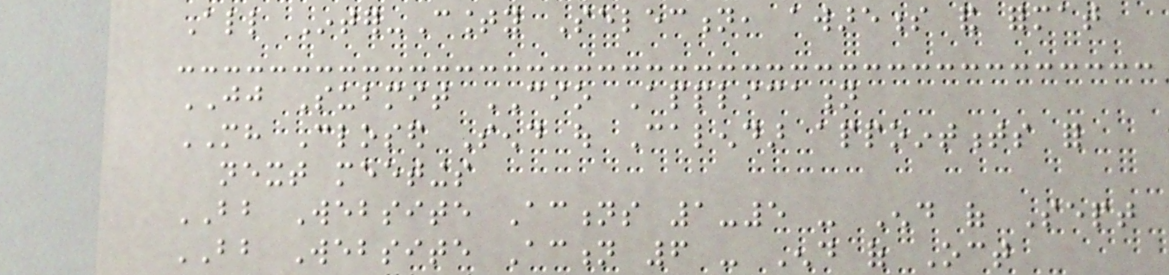All Inter-County Selection, awareness and format
JJ Submit CIO Application
MH Closed Send out Calendar appointments for
next meetings
BB Website Actions 1-5 - End of Sept
BB Website Action 6 - End of Oct
